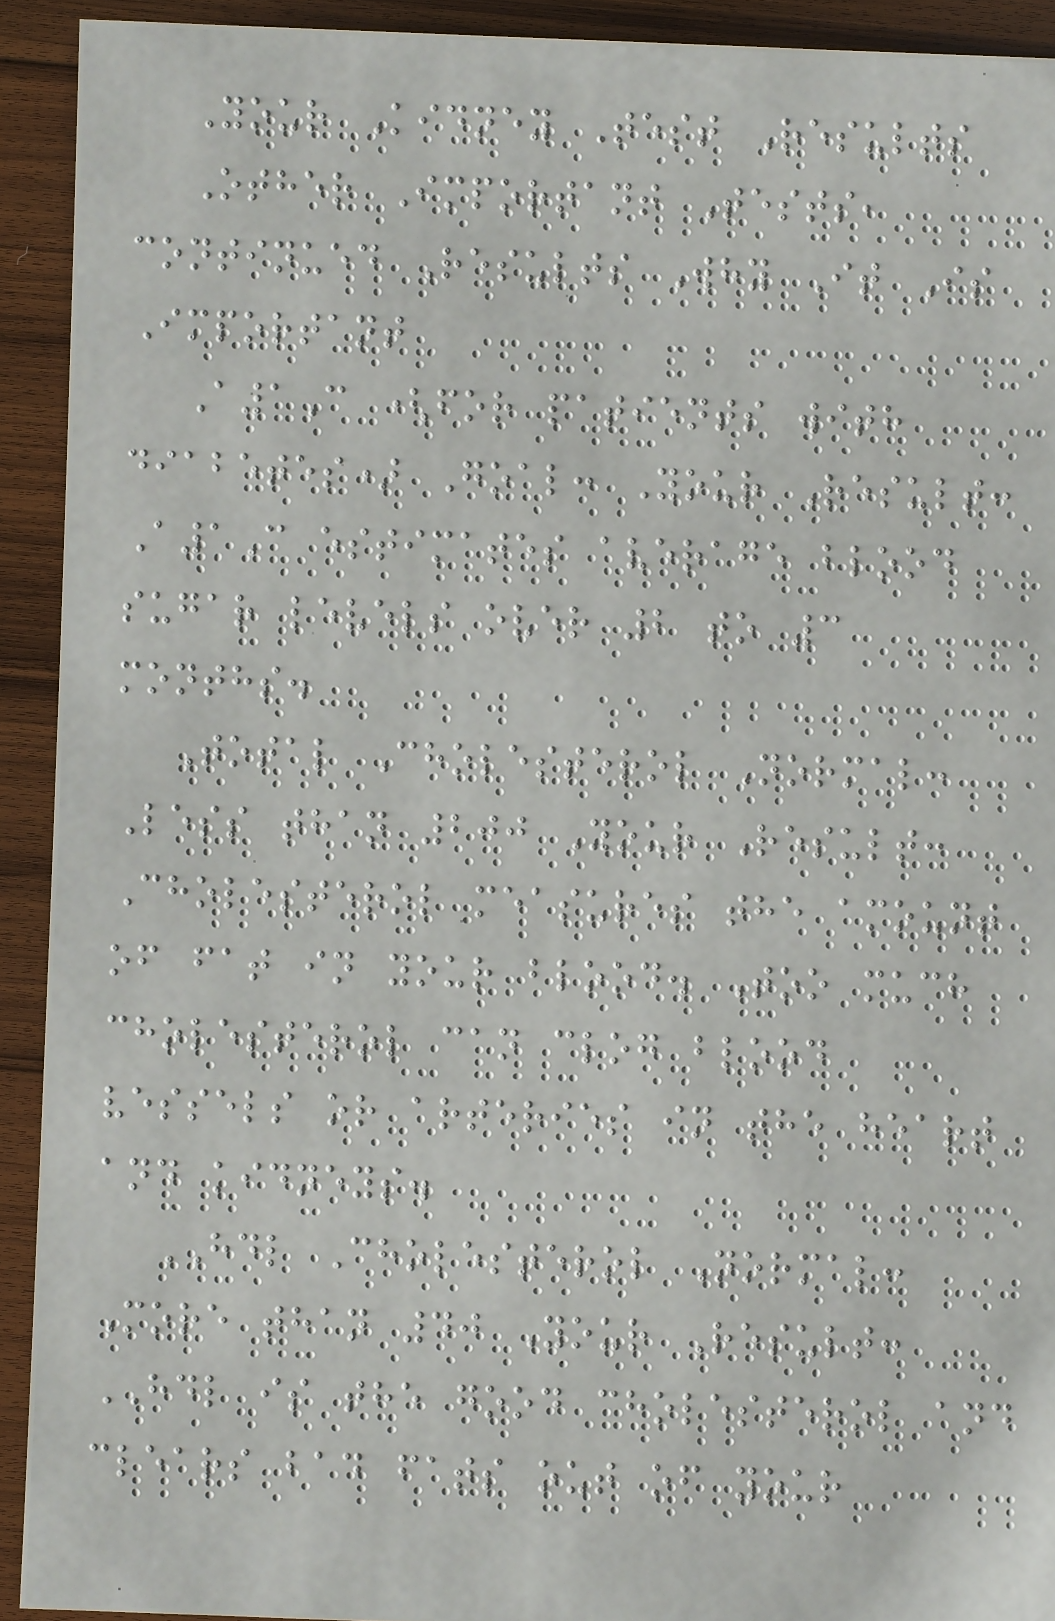Your Kidney Test Results
Other Important Tests,
continued Results Why It Is
Important
A1C (for patients with
diabetes) Goal: Your Result:
A1C estimates average blood
sugar levels over 2 to 3
months.
Total Cholesterol Normal:
Less than 200 Your Result:
Cholesterol measures the amount
of fat in your blood. Too much
cholesterol can clog blood
vessels or arteries in the heart
and kidneys.
HDL Cholesterol Normal:
More than 40 Your Result:
HDL is the good cholesterol and
clears bad fats out of your
